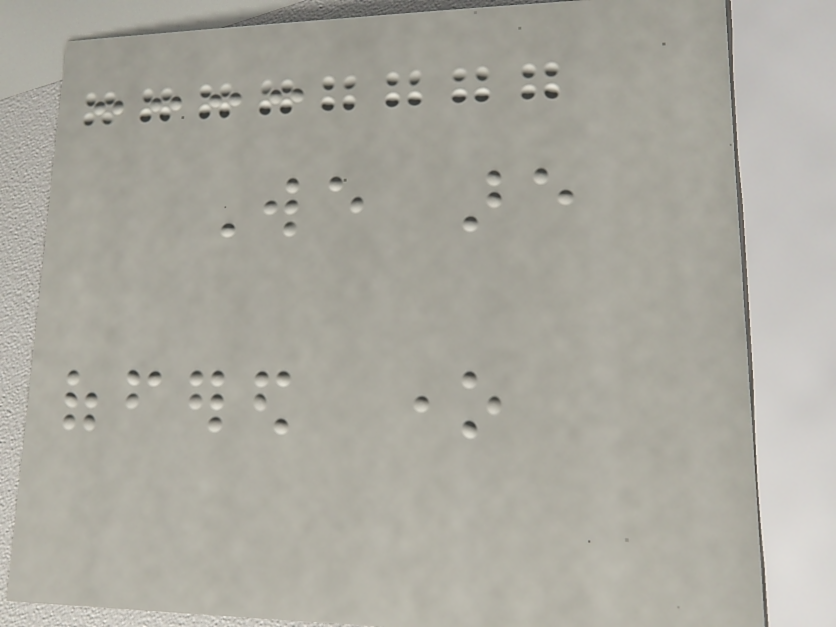We are
offered one
